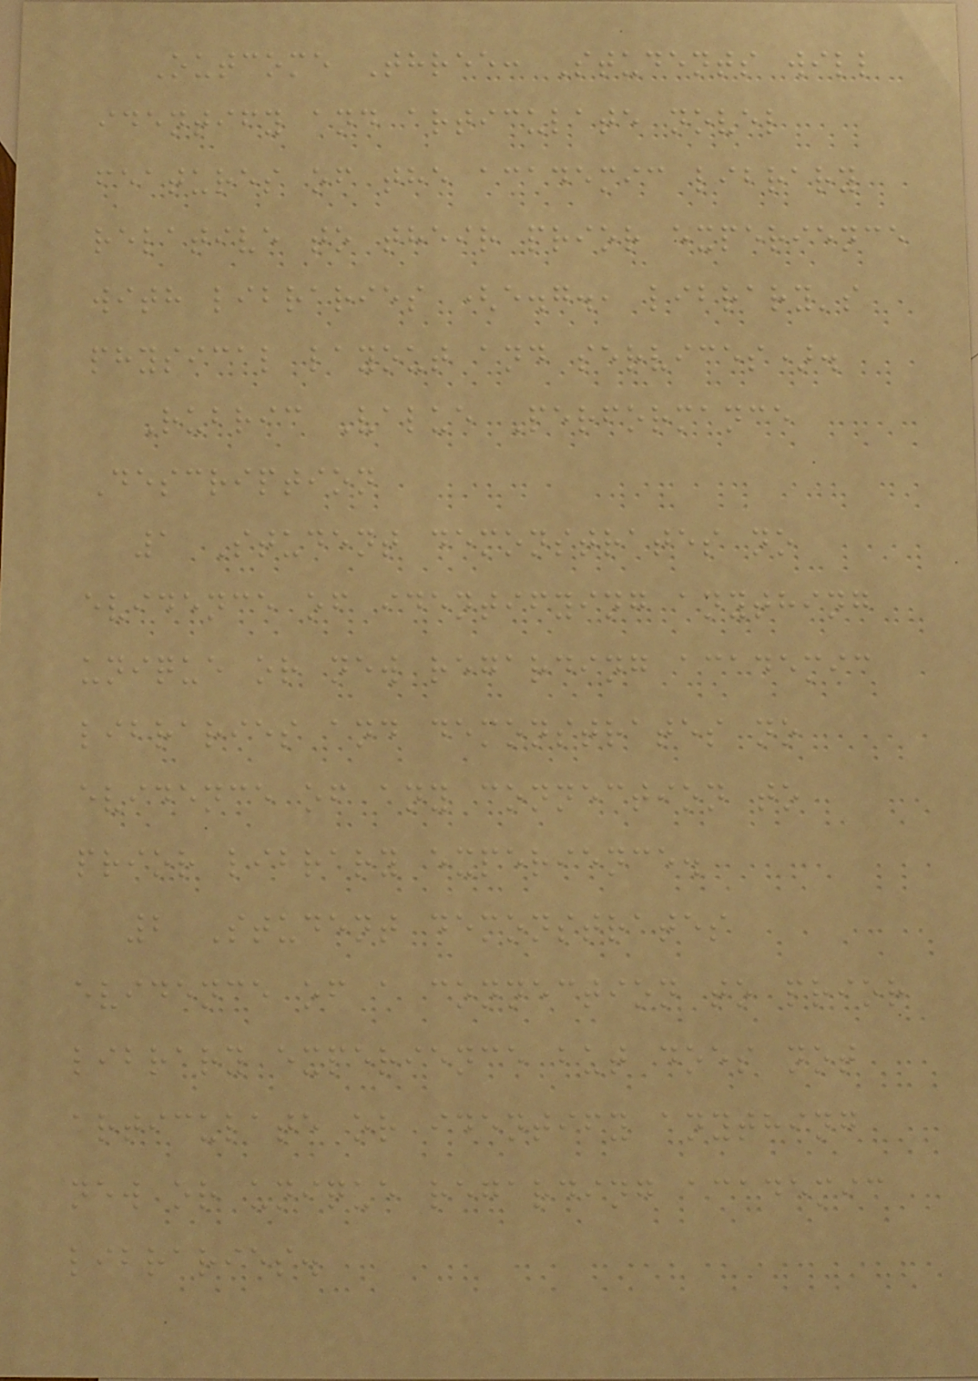Outcome Three: Students will
identify and articulate novel
features of the academic library
relative to their prior experience
with libraries (e.g., library's
physical layout and services).
Rubric Value Performance
Description
1 Student demonstrates no
evidence of identifying anything
unique or new regarding academic
libraries and demonstrates no
evidence of any connection to
prior library experience.
2 Student demonstrates
evidence of a connection to prior
library experience but does not
articulate or identify anything
new or unique regarding academic
libraries.
